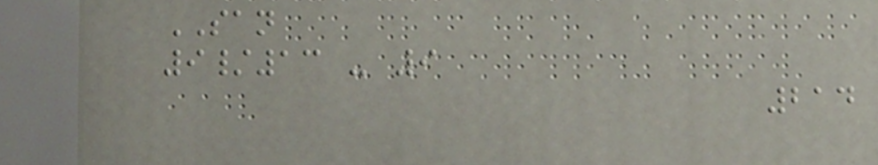SAN
9/13 - 9
214
